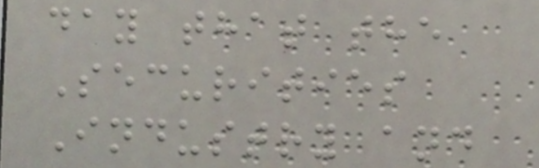day that the
Securities
Industry and
